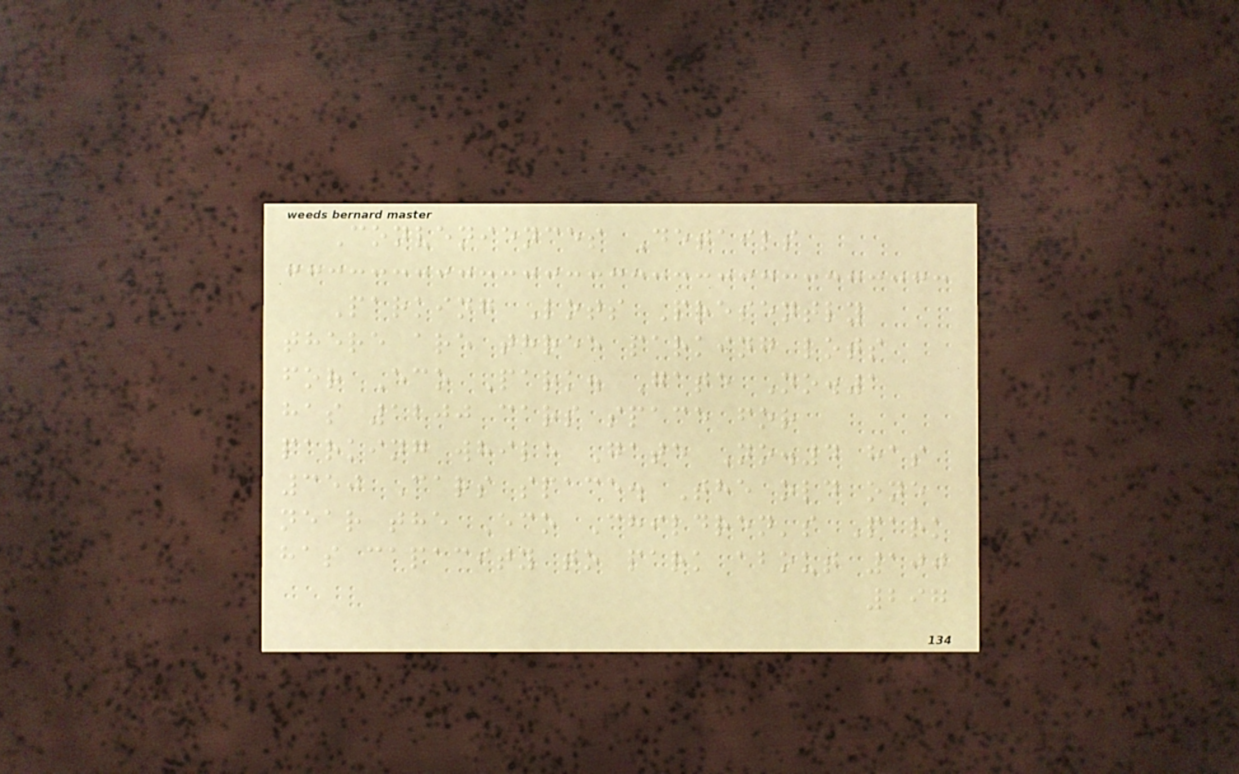Conveniences Details
Parking Lots Presently
there are three parking lots
for Eco Park. Gate No.1
has 1200 cars space for
parking while Gate No.4 has
350 Cars space. The old one
near the Eco Children's Park
has capacity to park about 100
297
